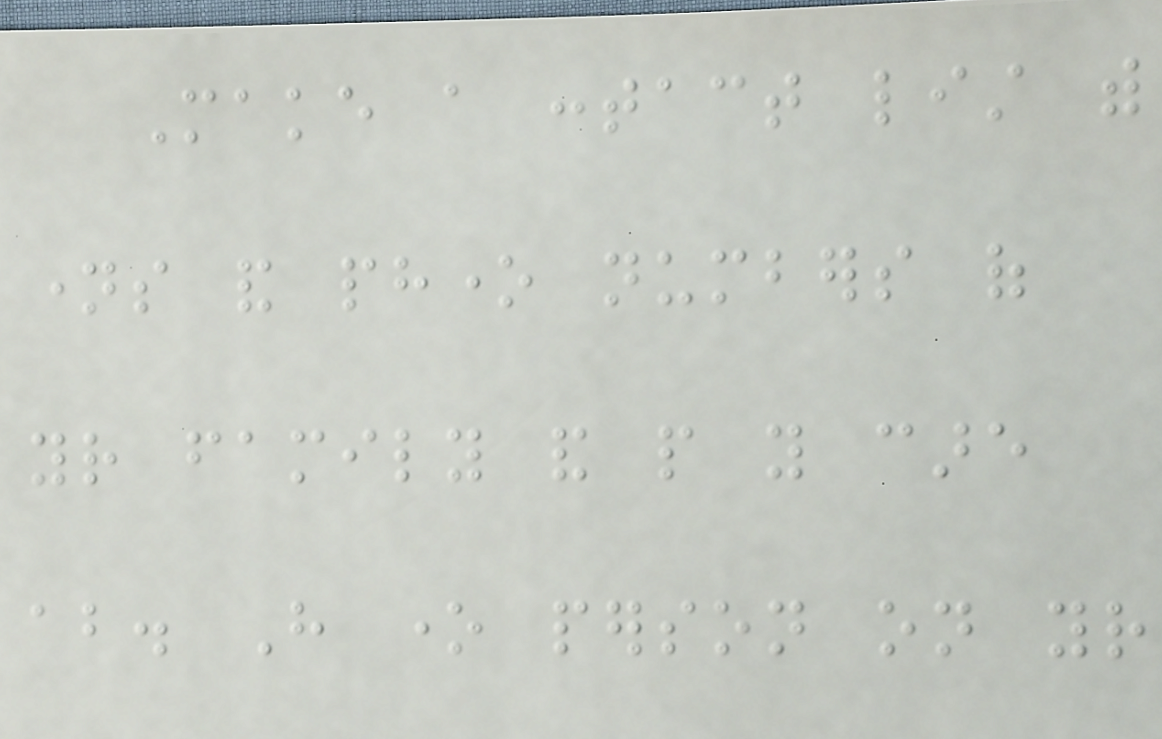Make a contact list with
names and phone numbers of
your family and people you care
about. Have one person on your
